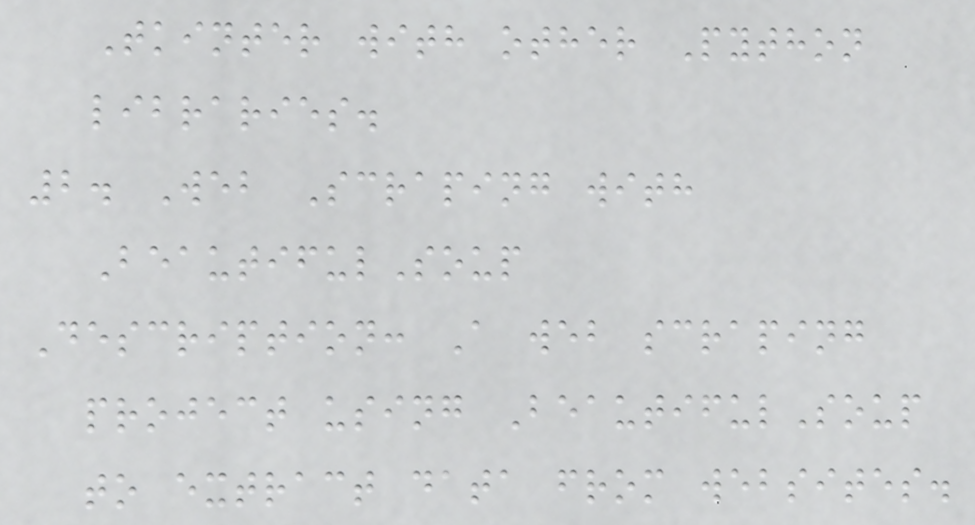Tkinter with other Python
libraries.
2. Web Scraping with
BeautifulSoup
Description: A web scraping
project using BeautifulSoup
to extract data from websites.
